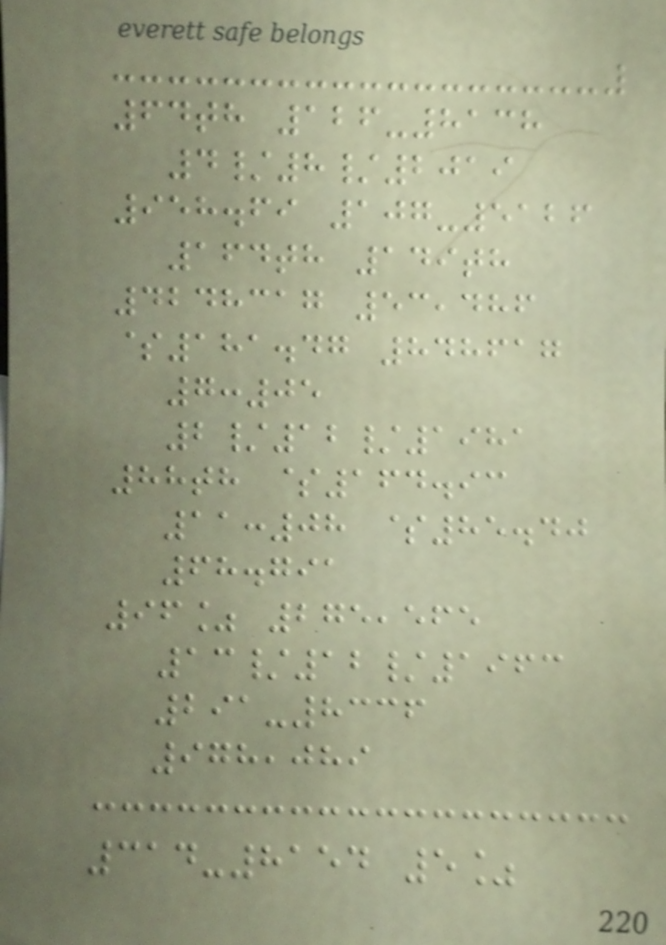64th 126-8138
4/8/2019
958.69 107-5126
164th 149th
4248317 53,486
$181.47 848617
7:05
2/12/1981
88th $164.93
11:08 $85.40
68.791
96% 275,565
13/12/1963
291-8336
978,089
314-8154 5%
